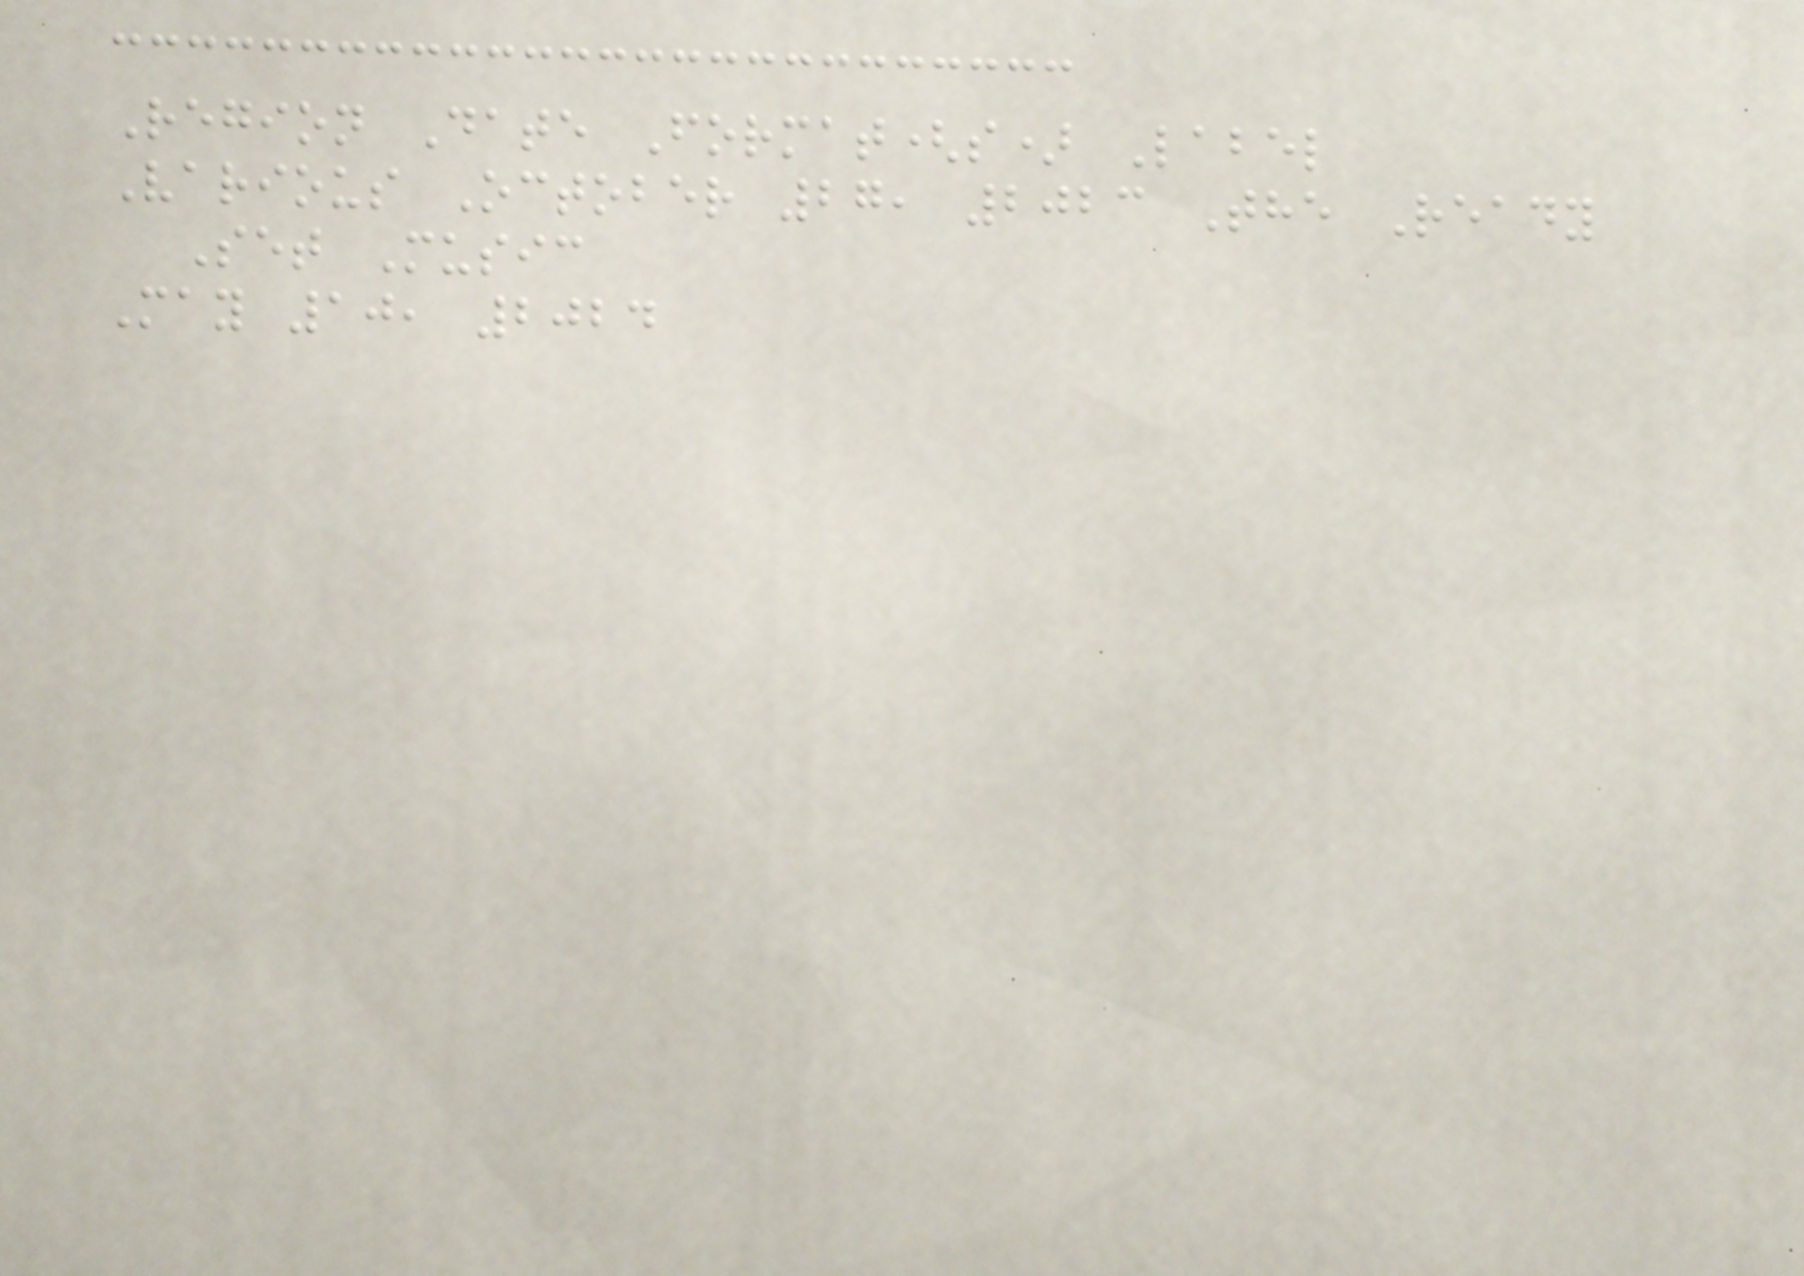Region Date Format(s) Label
Various October 27, 2023 The Ready
Set Music
May 10, 2024
